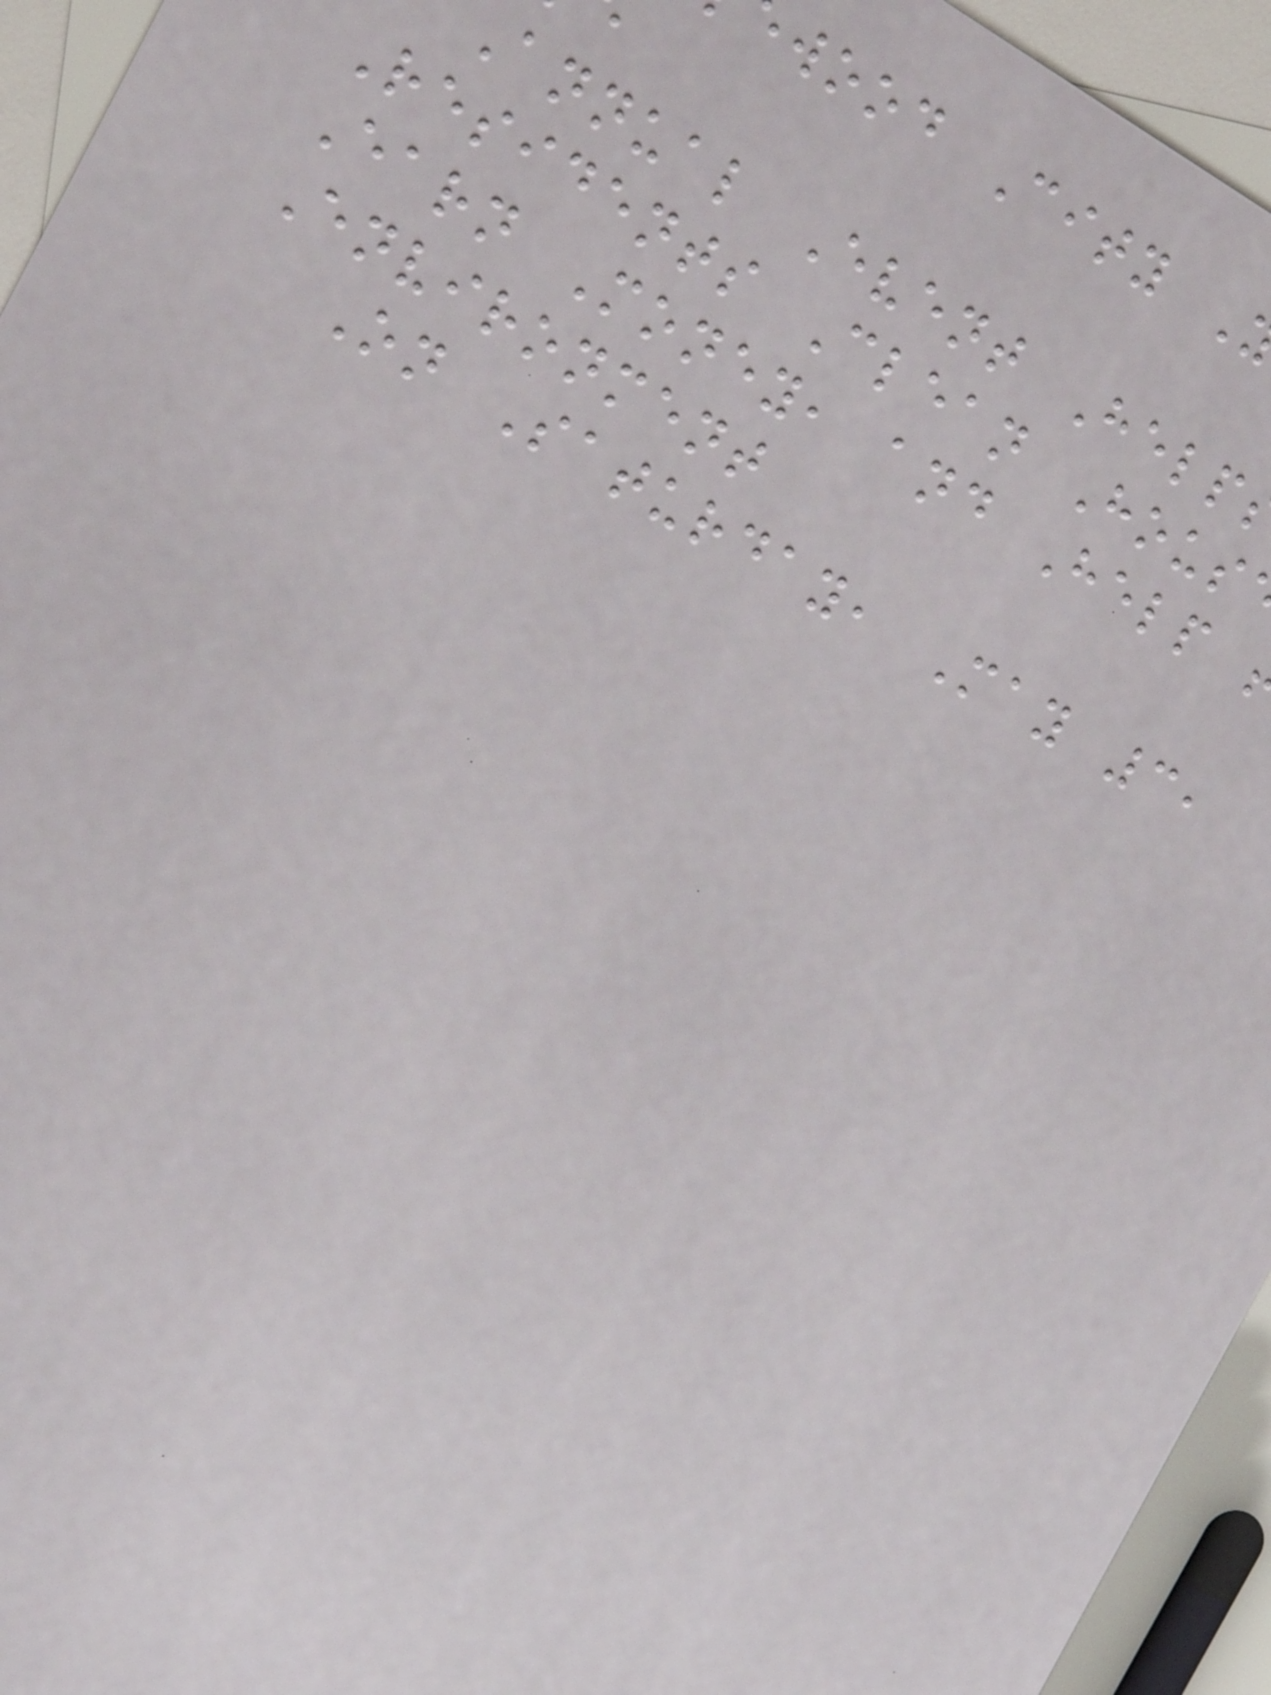wood City
Annual Event Help
Residents Clean Hous
Earn Money, and Help
Environment
On Saturday, May 3,
